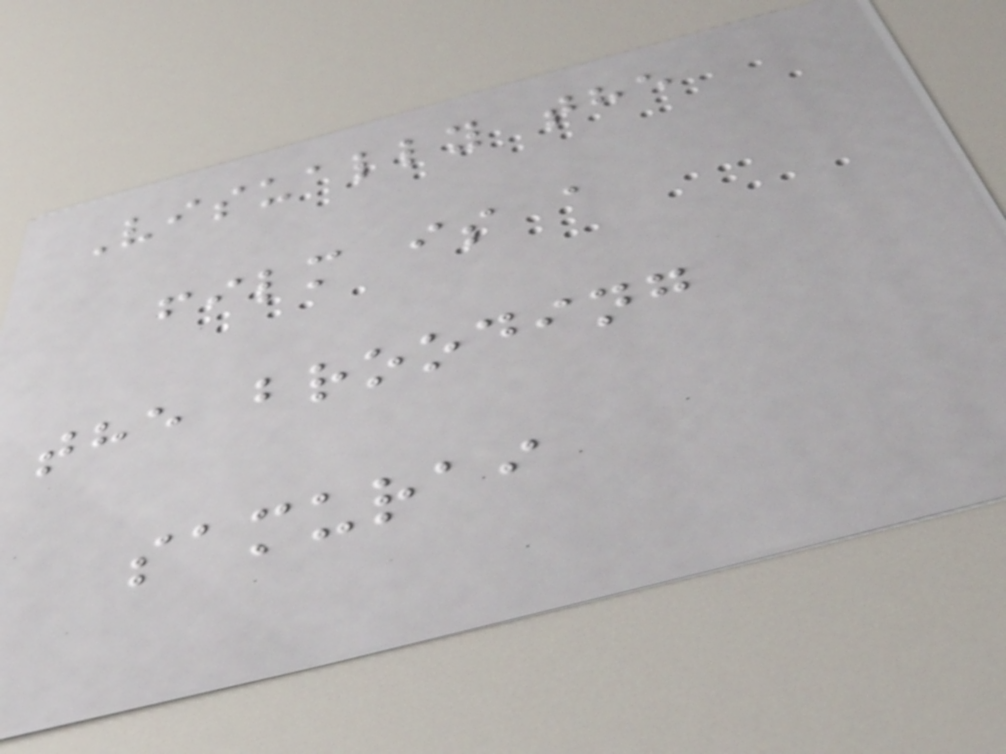Visually the
film is a
the brooding
samurai
